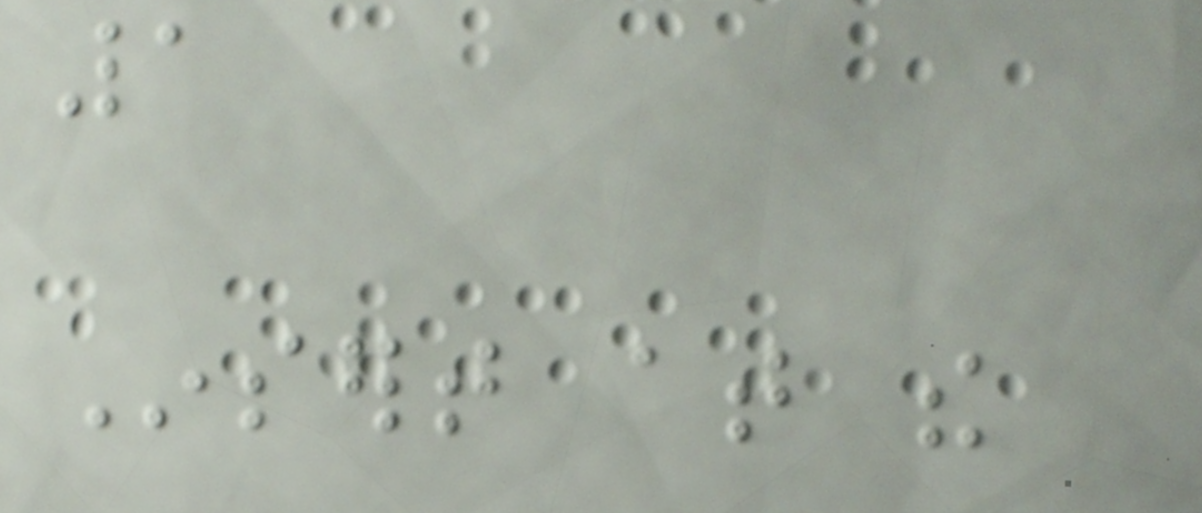1
Insert at the
